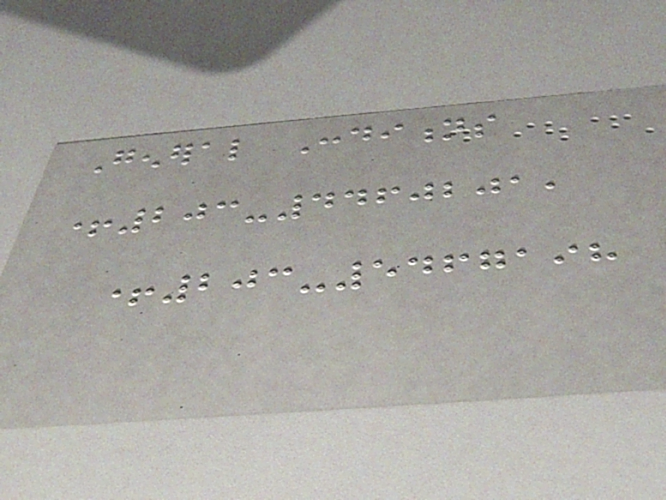General Conditions
+203-4460201,
+203-5467198
